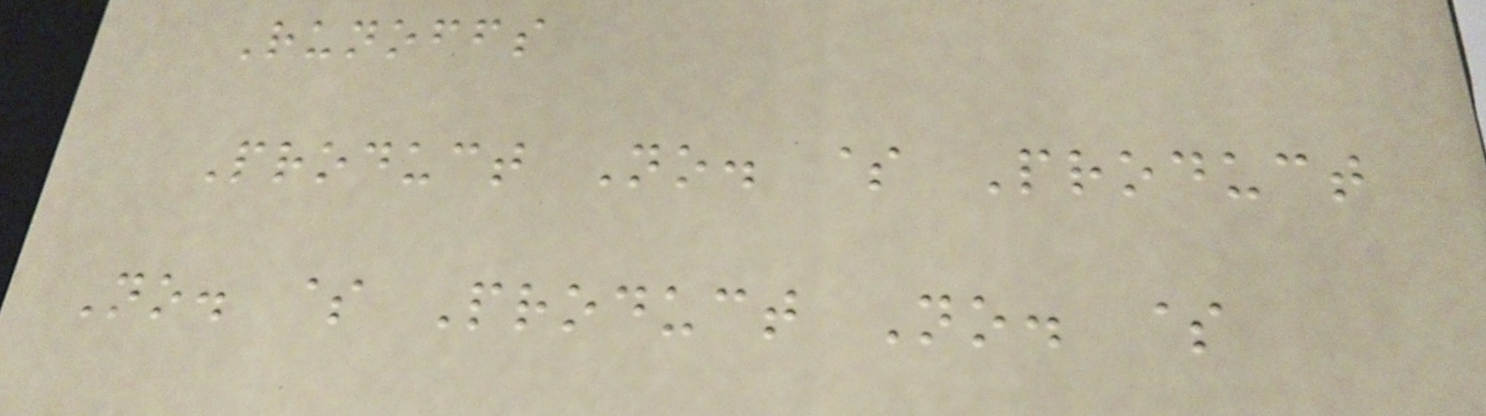Runoffs
Product No. $ Product
No. $ Product No. $
